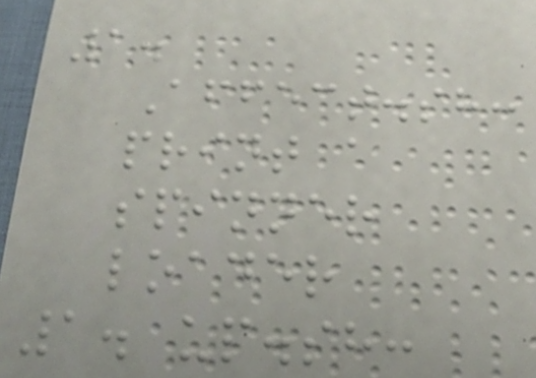1.
Affect.sh:
print a
spinner
loader
1. up.sh:
